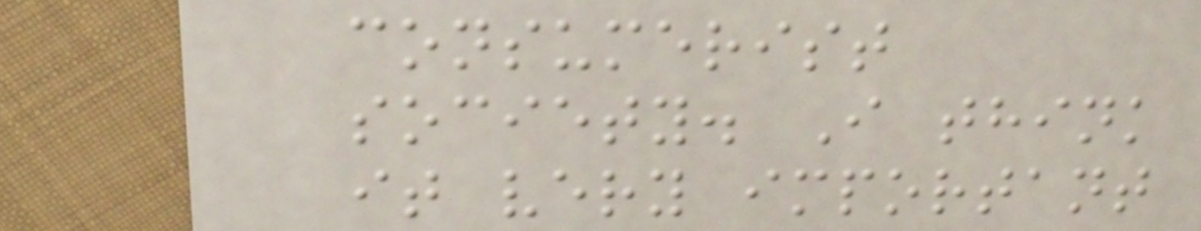consumerist
society. I think
it very important
